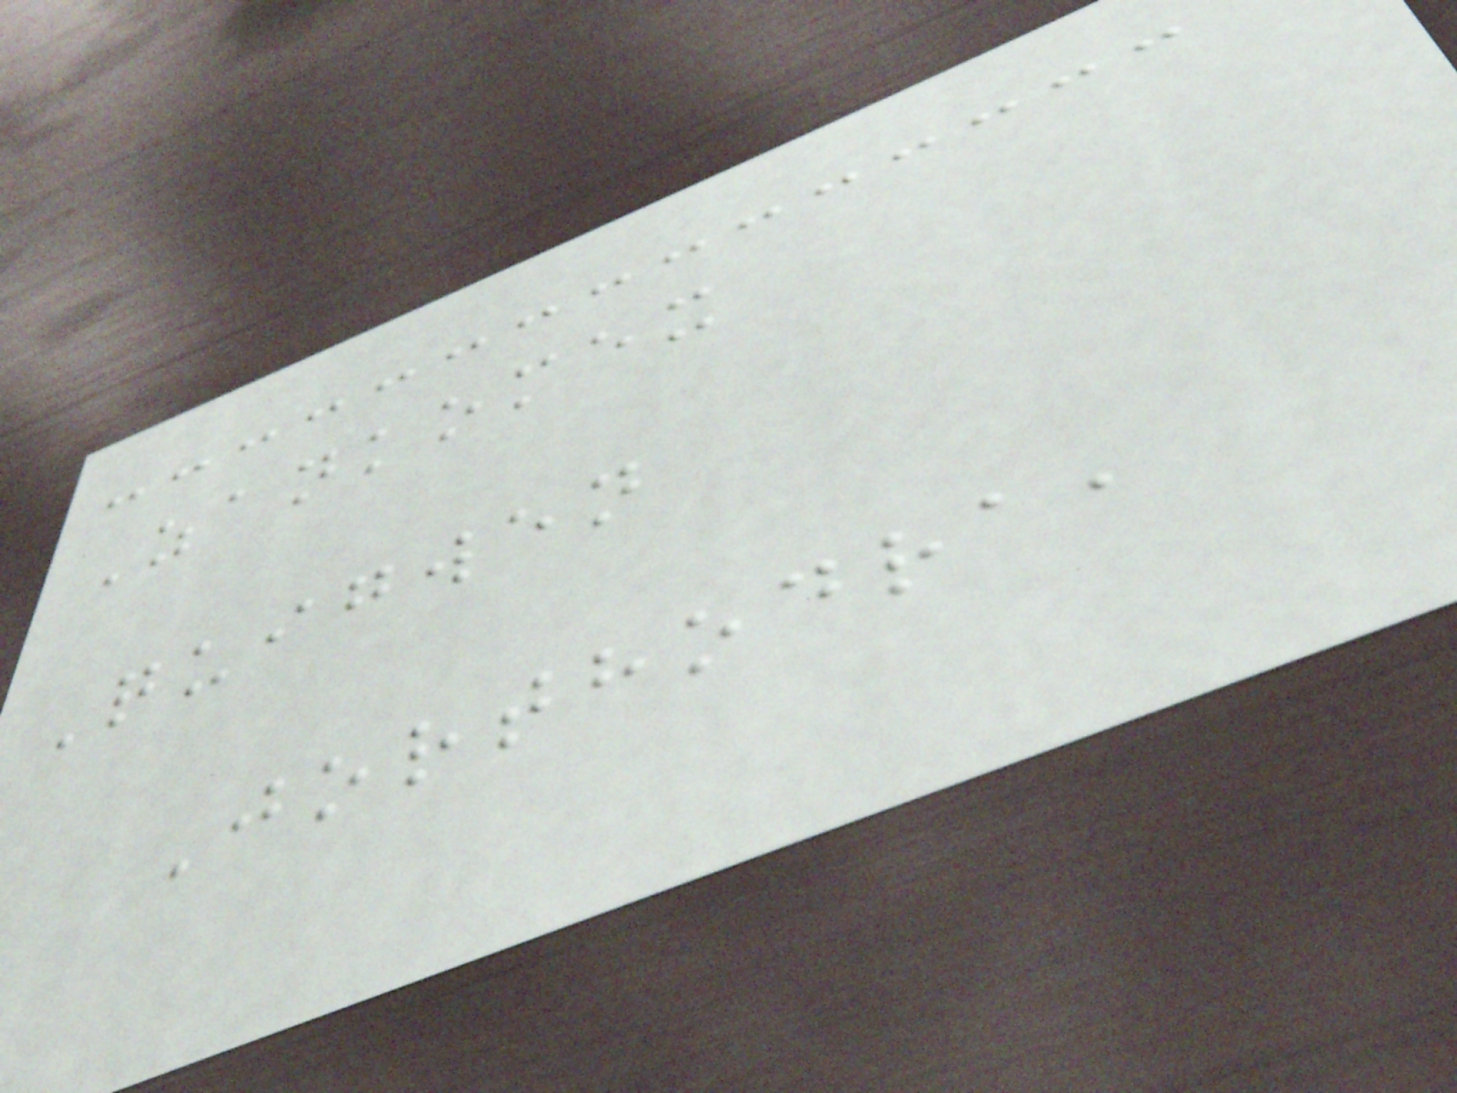Zankomex
Quigwen
Jorthodra,
